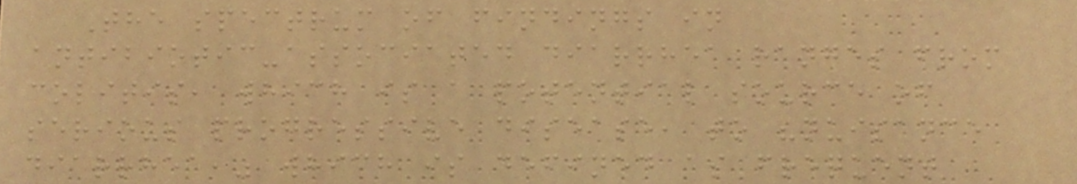The spectrum of findings in
antibiotic-associated diarrhea ranges from
colitis, which is a potential source of
serious progressive disease, to "nuisance
diarrhea," which is defined as frequent
